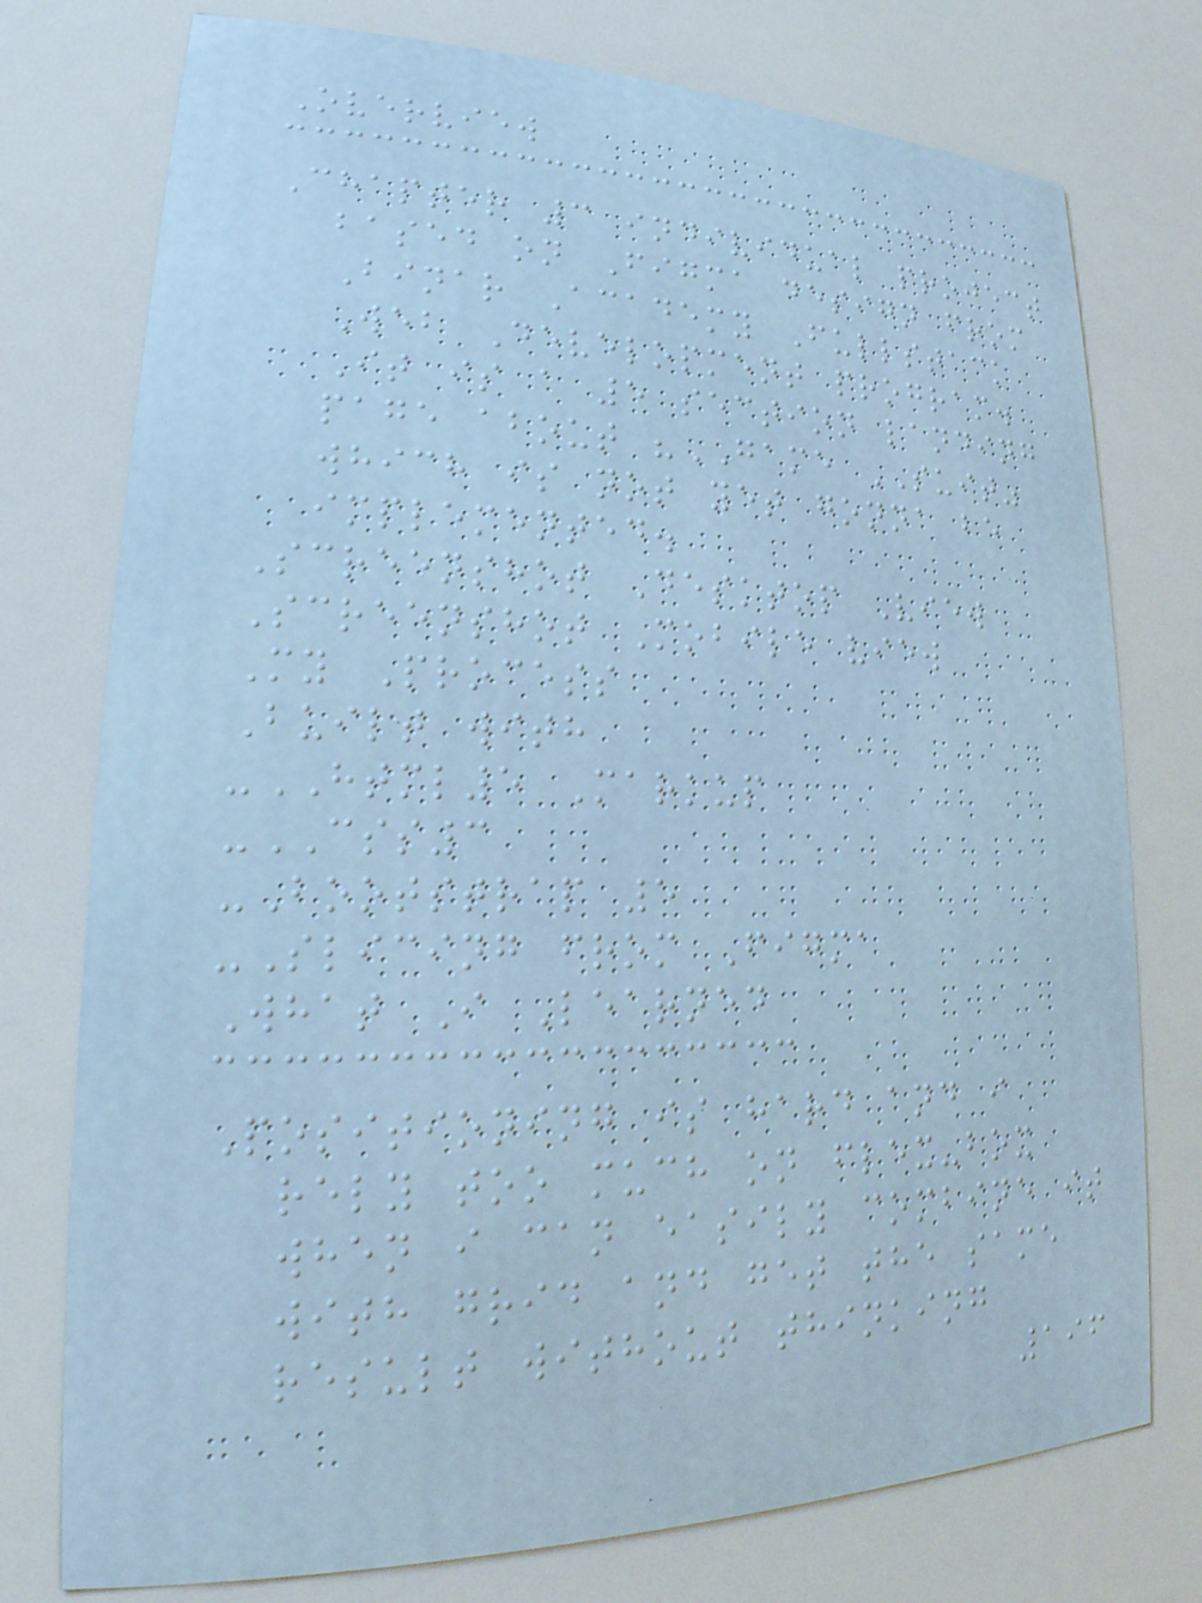Overview
Chapter 3 individual project
based on Figma design from
Binar Academy Fullstack
Web Development program.
It is a 5 section landing
page about "GAME SUIT"
which is not yet gonna be
implemented.
Screenshot Desktop View
Screenshot Mobile view
My Process
Built with
-HTML5 Markup
-CSS3
-Bootstrap 5
-Slicing from Figma
What I Learned
Positioning is hard and i
rely too much on flex-box
when i can easily combine it
with grid and get the same
result without thinking
196
